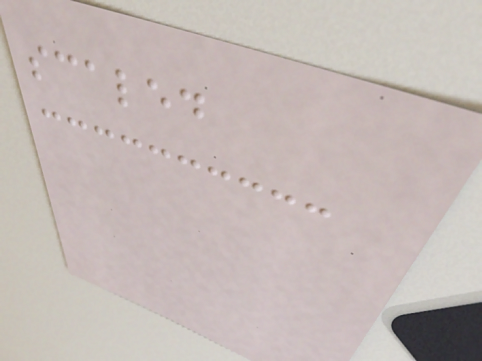scaled
